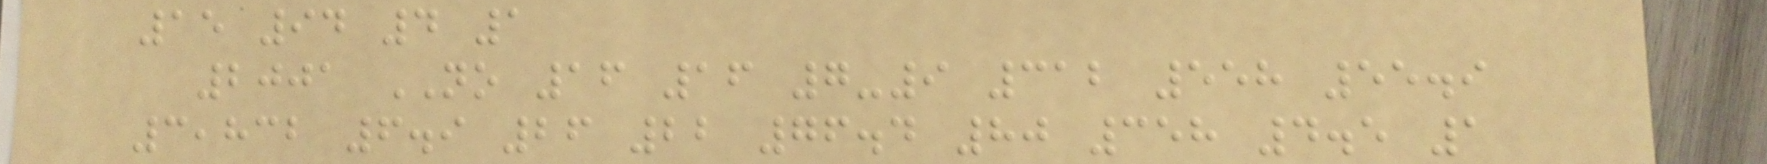15 94 4 1
2001 NO 16 16 7-9 312 558 55.9
3,832 6.9 26 22 76.4 80 358 4.5 1
